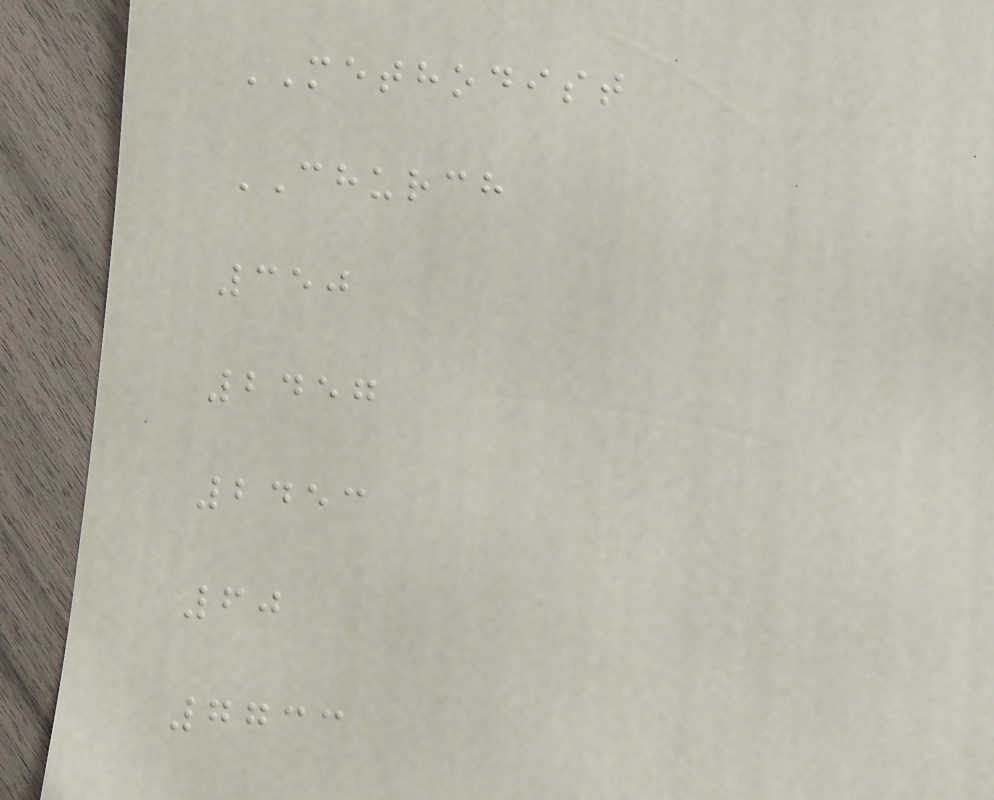METHODIST
CHURCH
350
2457
2453
60
7733
